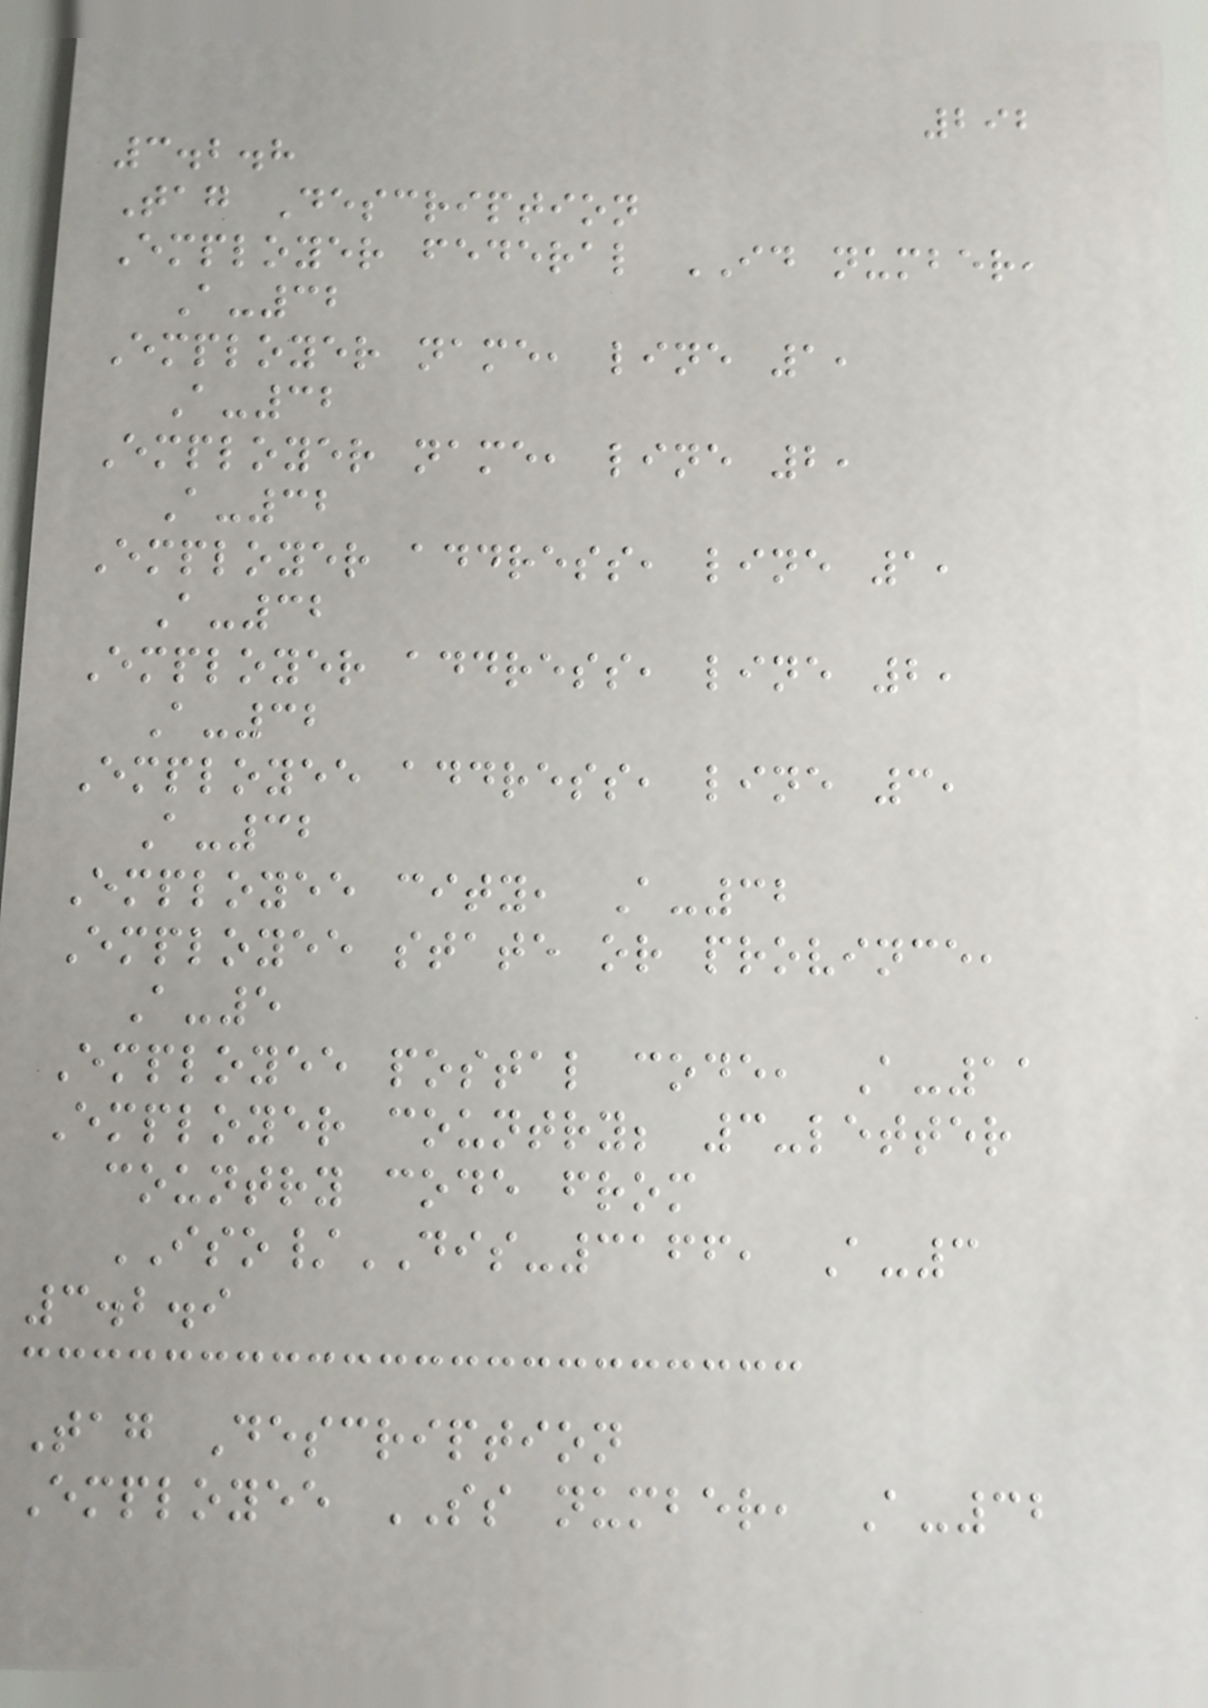292
3.2.8
Tag Description
Employer federal ID number,
A-32
Employer name, line 1,
A-32
Employer name, line 2,
A-32
Employer address, line 1,
A-32
Employer address, line 2,
A-32
Employee address, line 3,
A-32
Employee city, A-32
Employee state or province,
A-5
Employee postal code, A-11
Employer country; 3-letter
country code from
ISO/DIS-3166, A-3
3.2.9
Tag Description
Employee SS number, A-32
